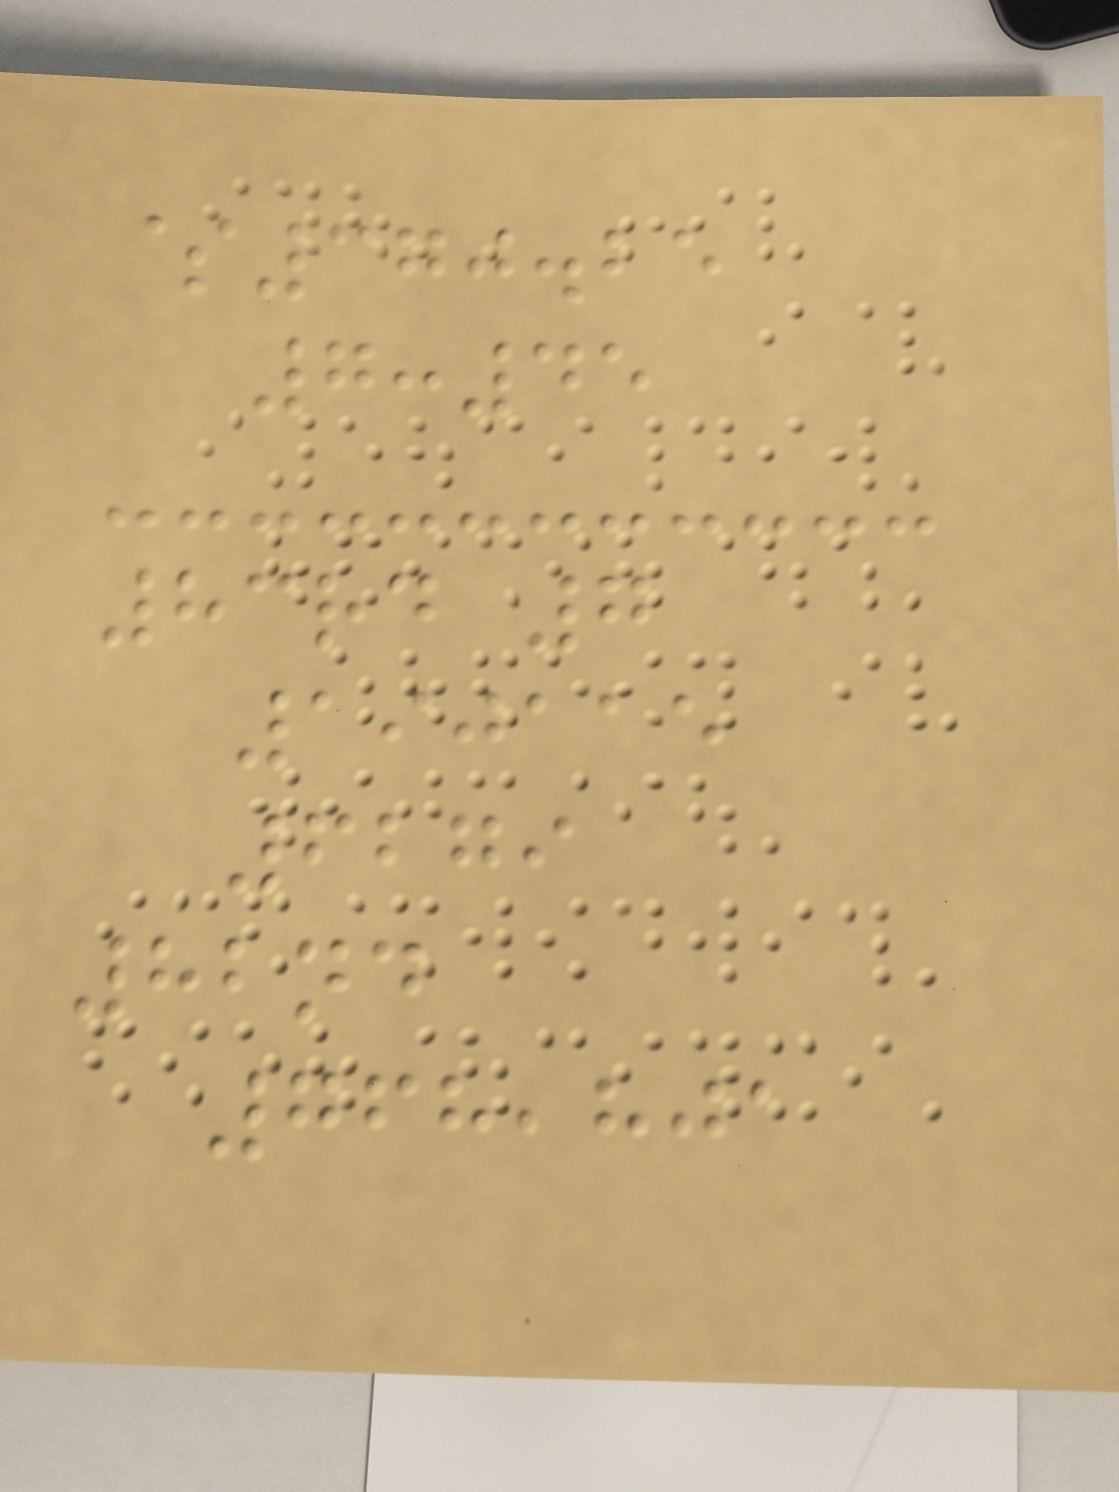$370.25
7:45
83rd 7
190115
6279
82nd
768,801
